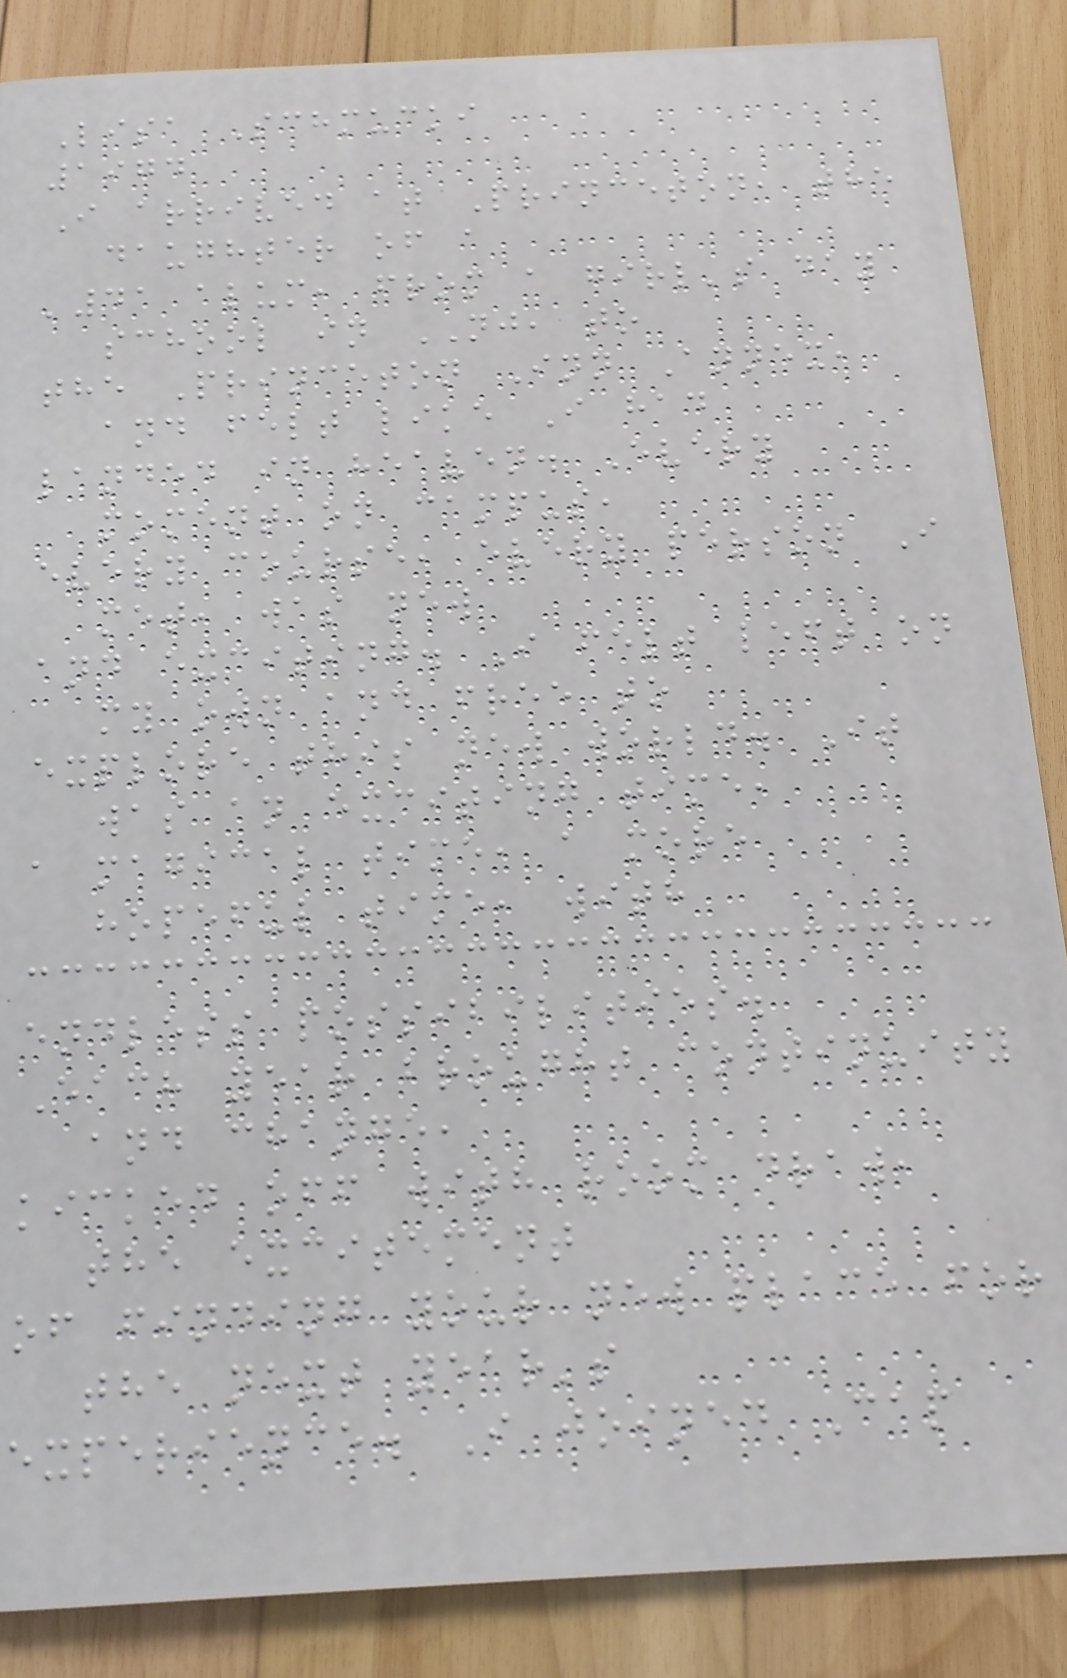Lisa Schmucki
1974
I arrived at Princeton, the
daughter of a
'41 alum, from a girl's day
school in NJ, to
the Princeton Inn Annex,
and felt like I had
landed in heaven. Every
moment on campus,
every course, every person I
met, was new
and exciting. I felt left on
my own and free to
explore this new world. It
was an exciting time,
a magical time, a more
hopeful time, with
endless possibilities.
Each year brought continuity
and change,
kicked off with room draw,
the excitement
of finding your new place for
the next year's
experience. I joined Cap
